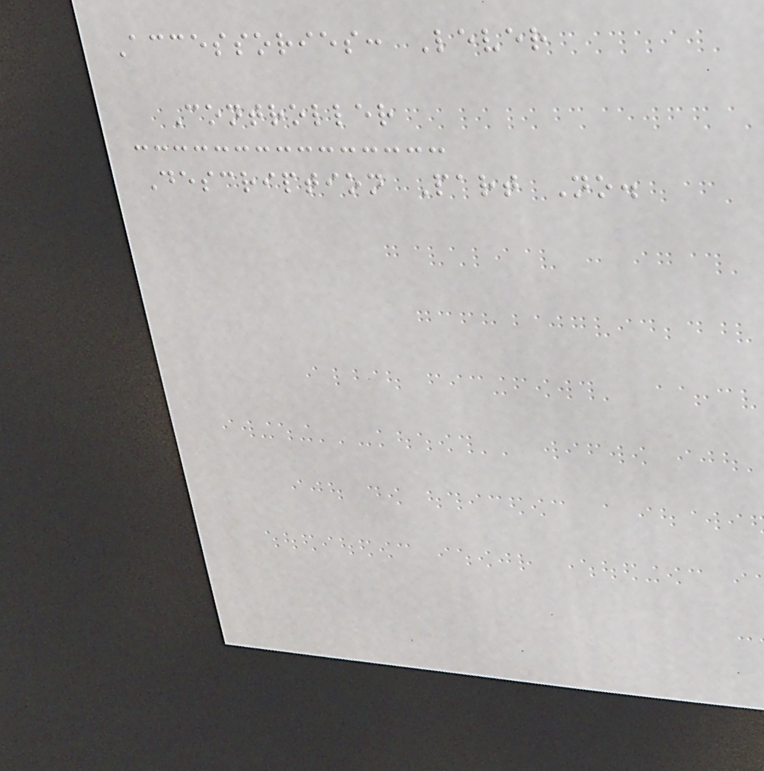Accessories: Lever
Controller
Description Part No.
